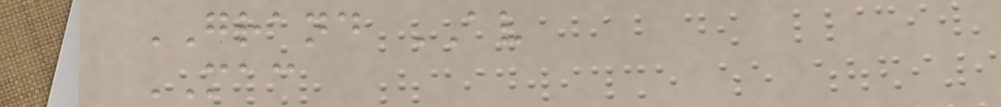GRAND AV
MAC
